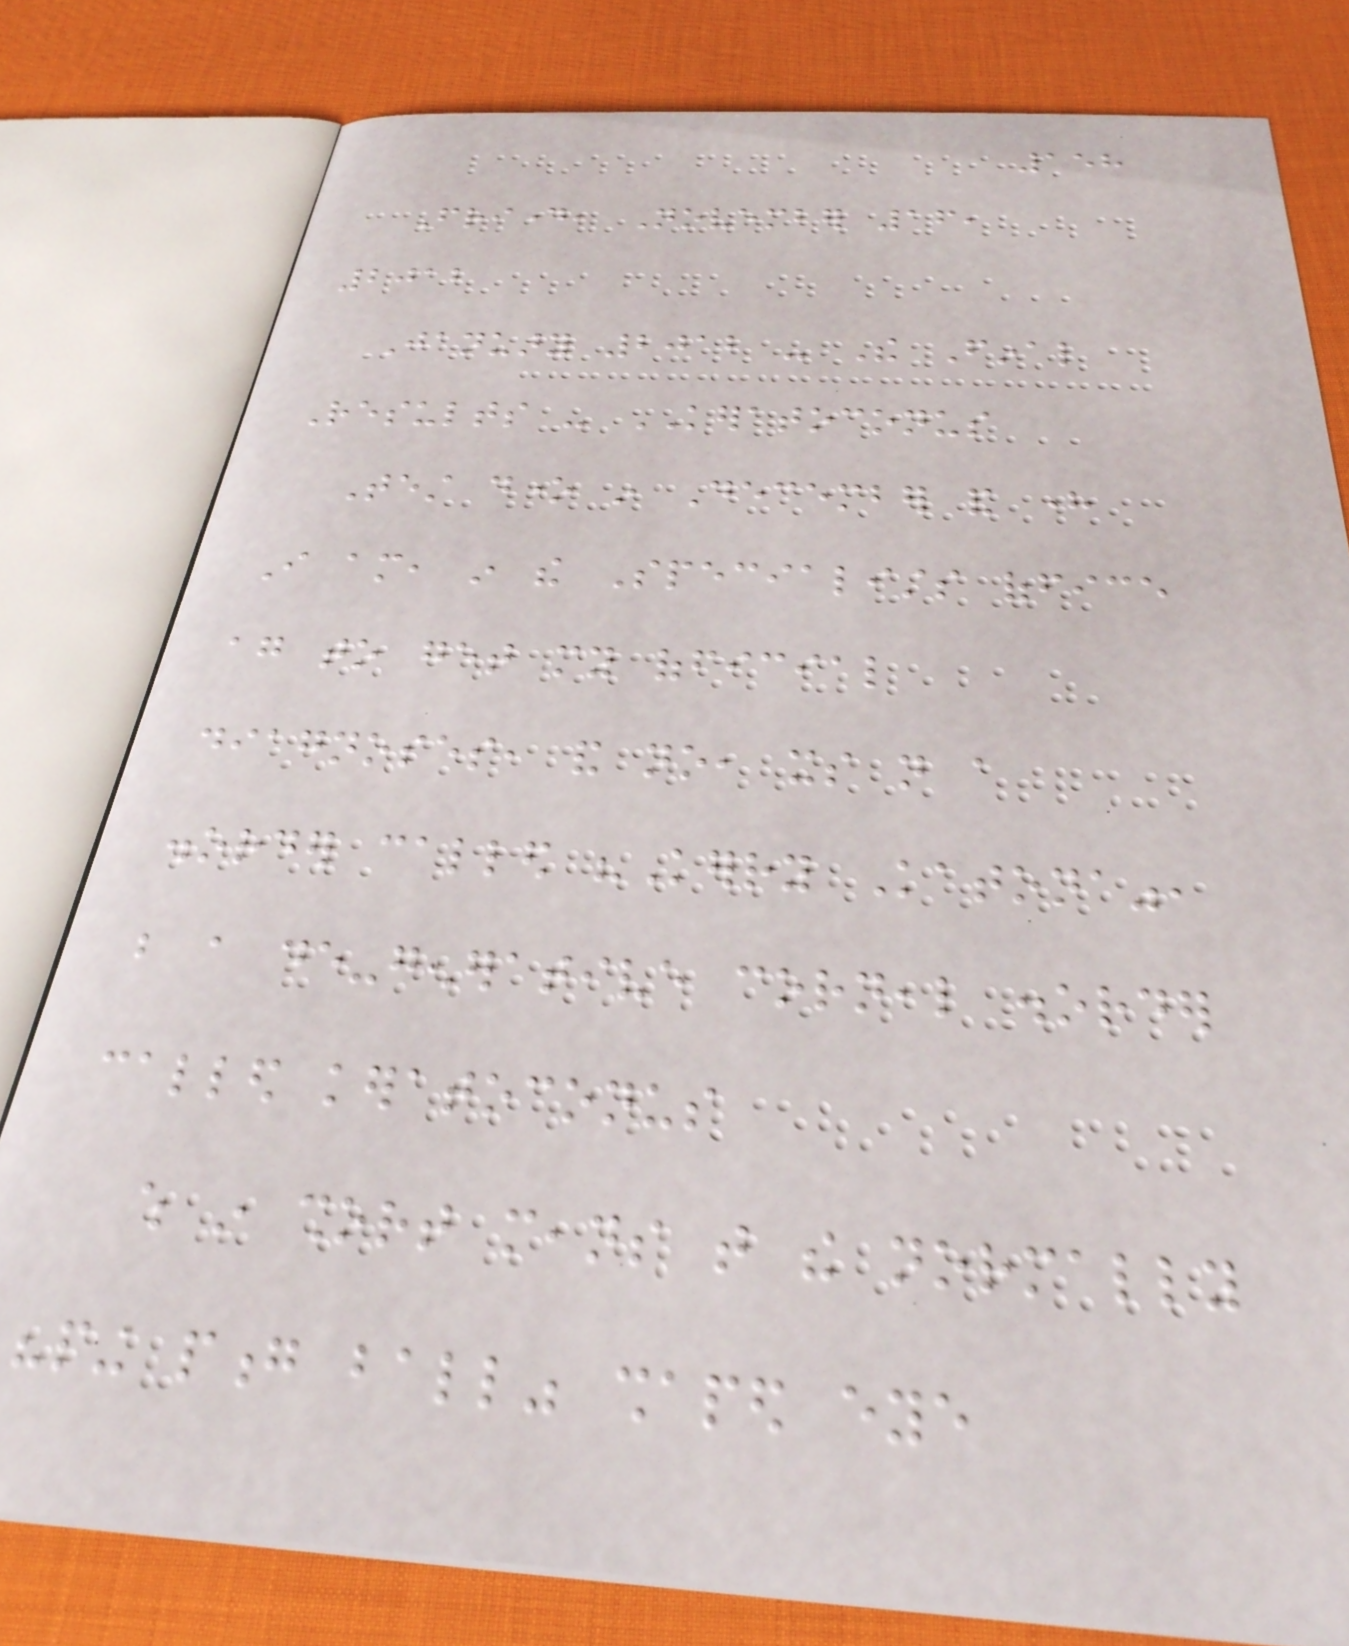158
Friday, November 16,
2012
January 2012 - The Final
Results - KERATOCONUS
Test done in December and here
I am, in the Specialists office
again to get my official
diagnoses, and no, its not a
disorder called "Kerry Katona",
but a de-generative corneal disorder
called keratoconus
which in short means that the normally
"ping pong ball" shaped eye
